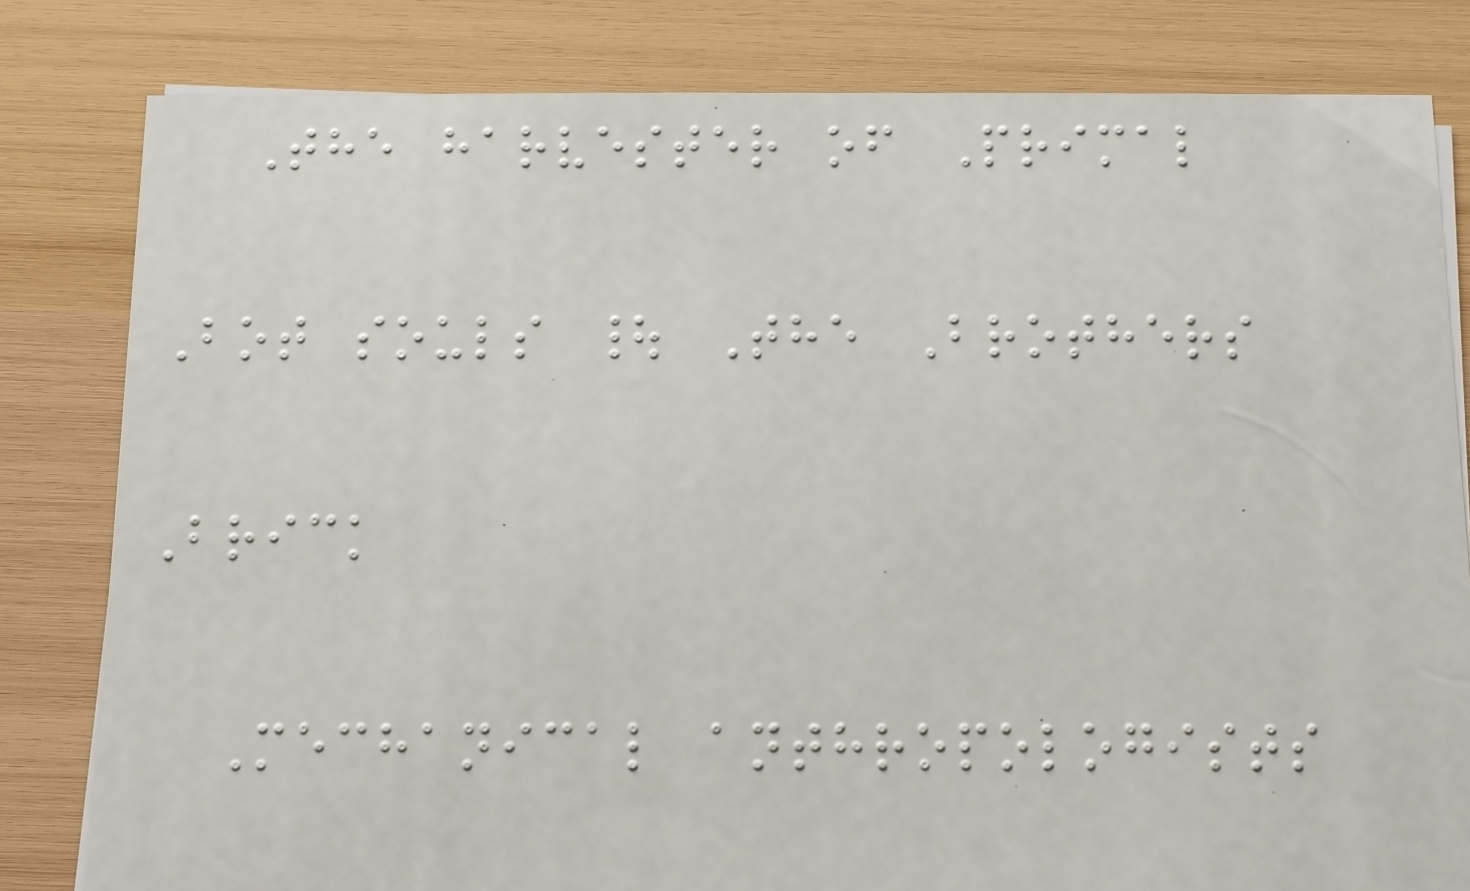The harvester of Primal
Bot souls | The Brothers
Brick
Mechanical anthropologists
